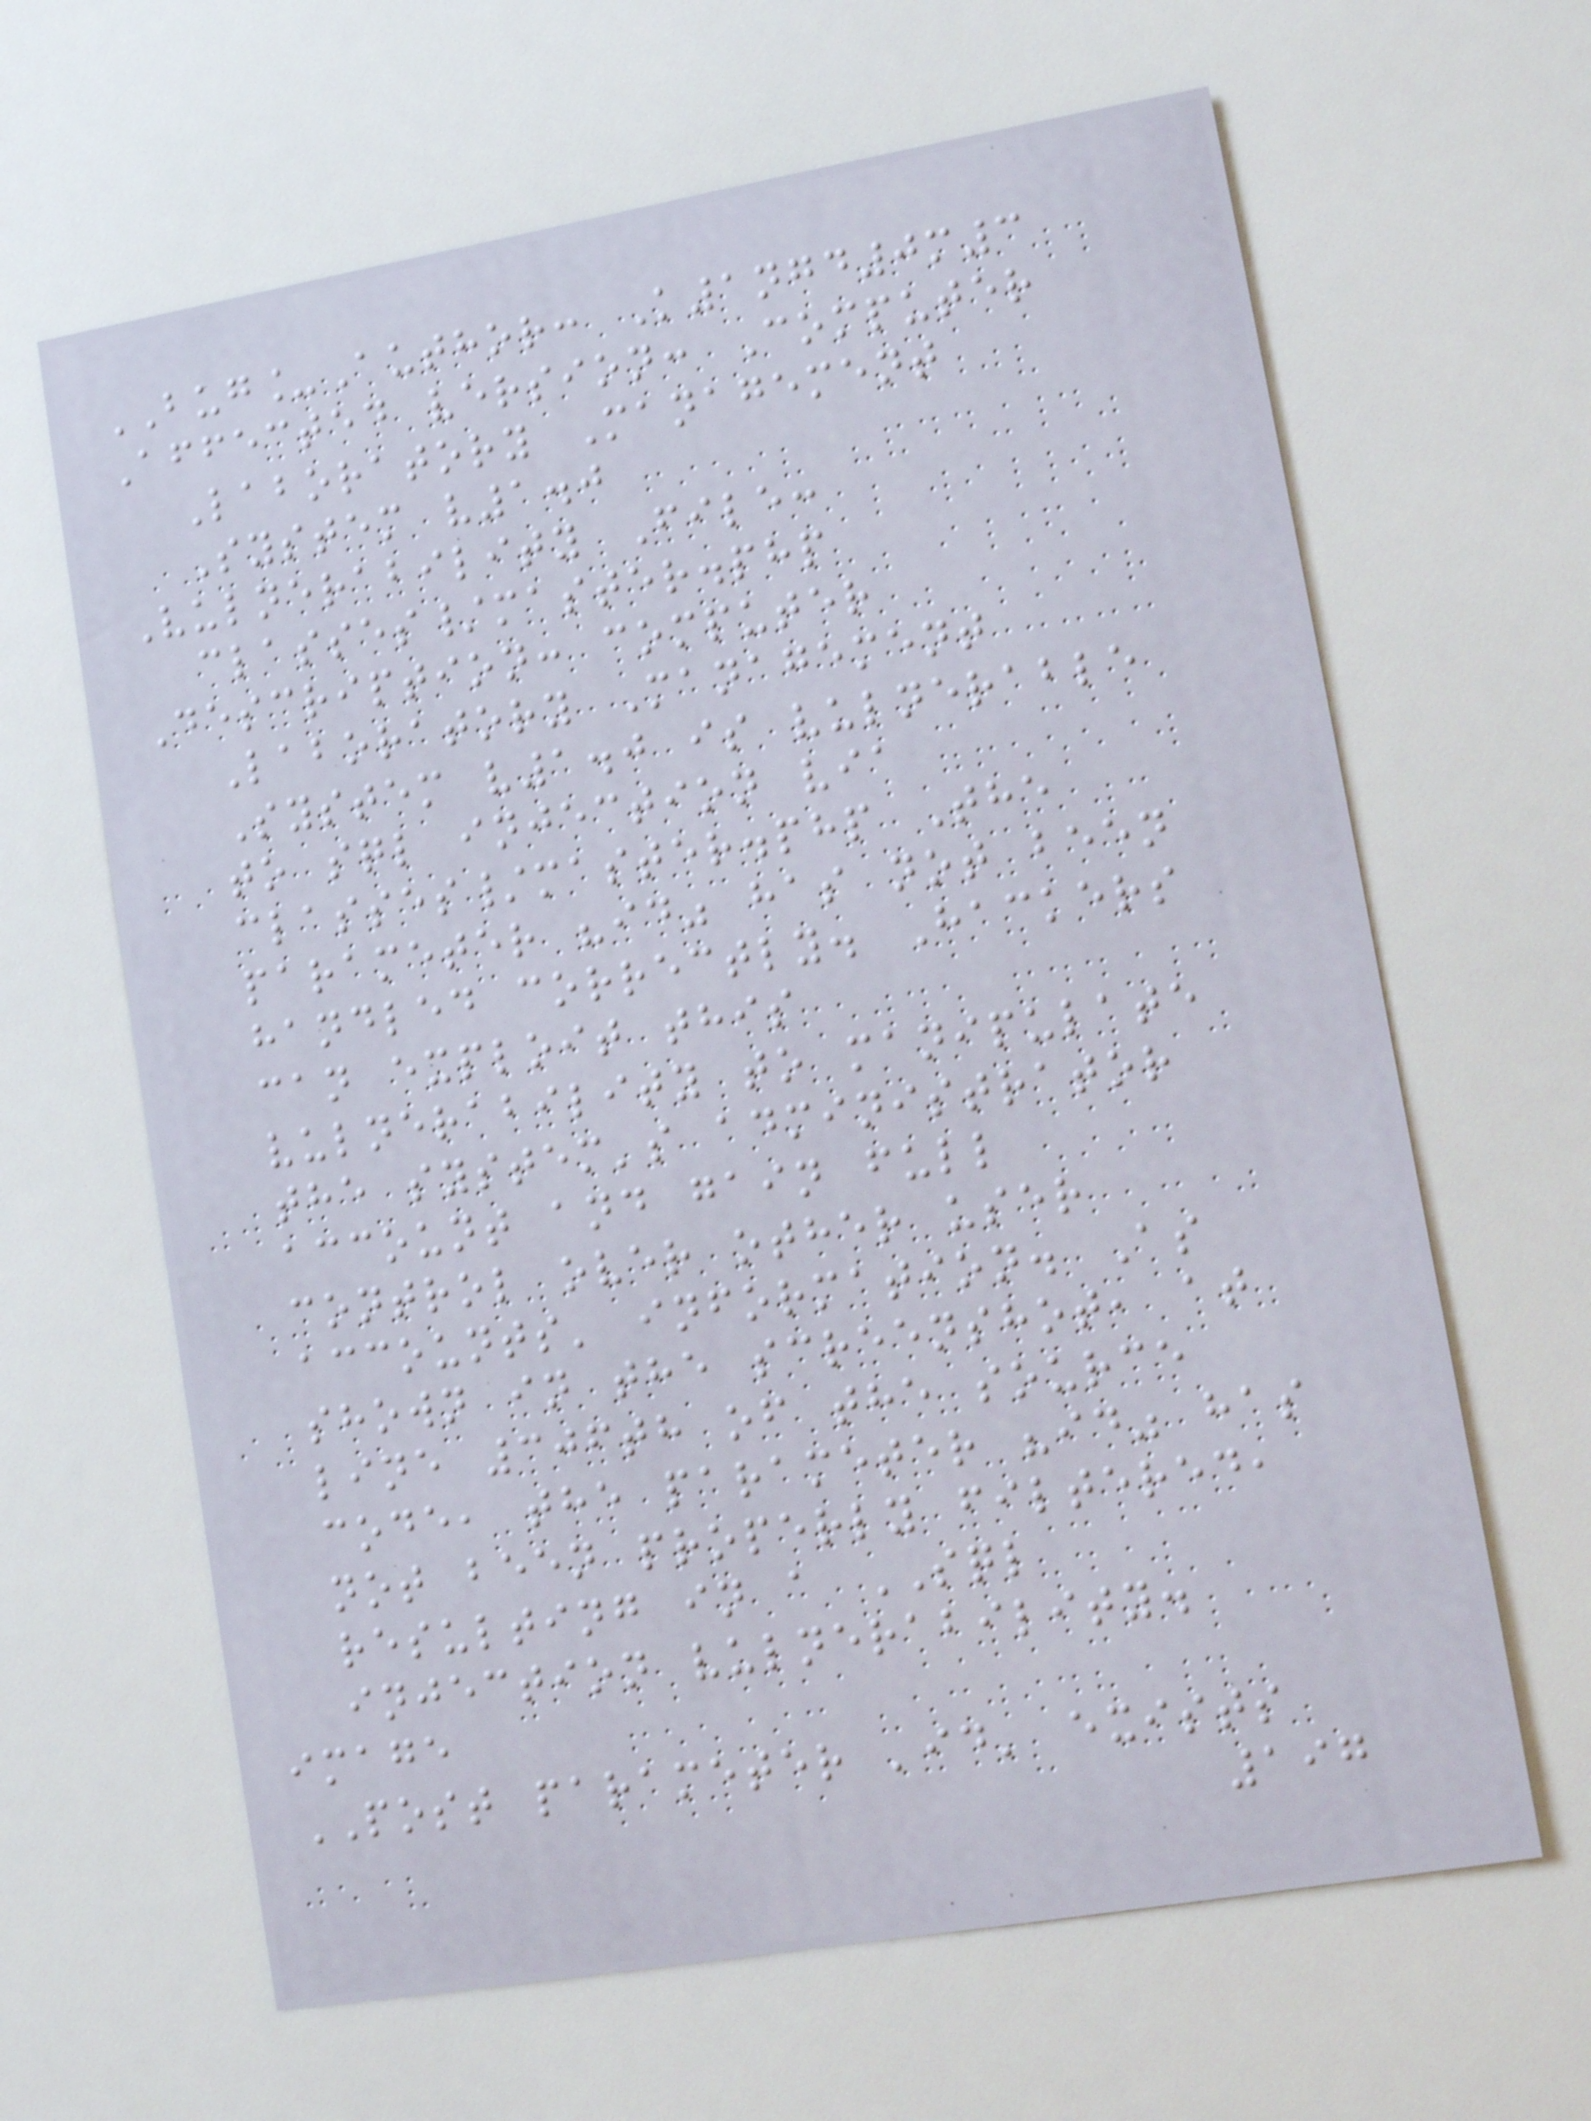BUG_Author: K1ngd0m3
Affected version: Computer
Laboratory Management
System v1.0
Vulnerability File:
classes/master.php
Description: computer
Laboratory Management
System v1.0 is vulnerable
to sql injection via
classes/master.php The
parameter "id" has not been
handled correctly. Hackers
can exploit this
vulnerability to manipulate
the system's administrator
account and gain full
control over other user
accounts' information. As
shown in the screenshot, at
line 306th of the source
code, the parameter "id" has
not been properly filtered,
resulting in a SQL
injection vulnerability.
image
POST parameter 'id' exists
197
